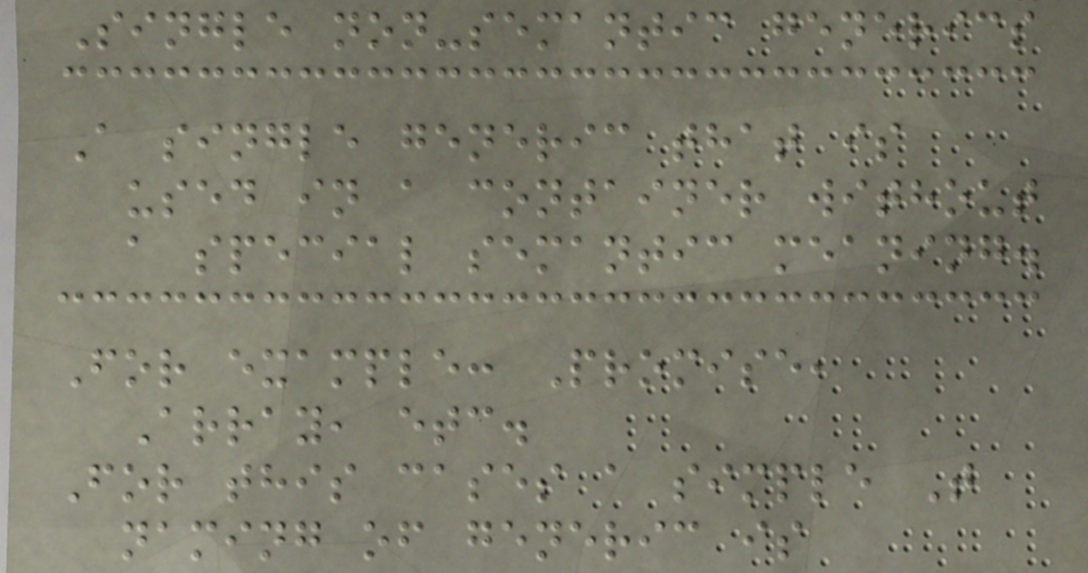Single non-semantic generics
A single generic that is
used in a container without
a special semantic meaning.
For example: Promise,
Array, etc.
For this cases a simple T
naming of generic is
